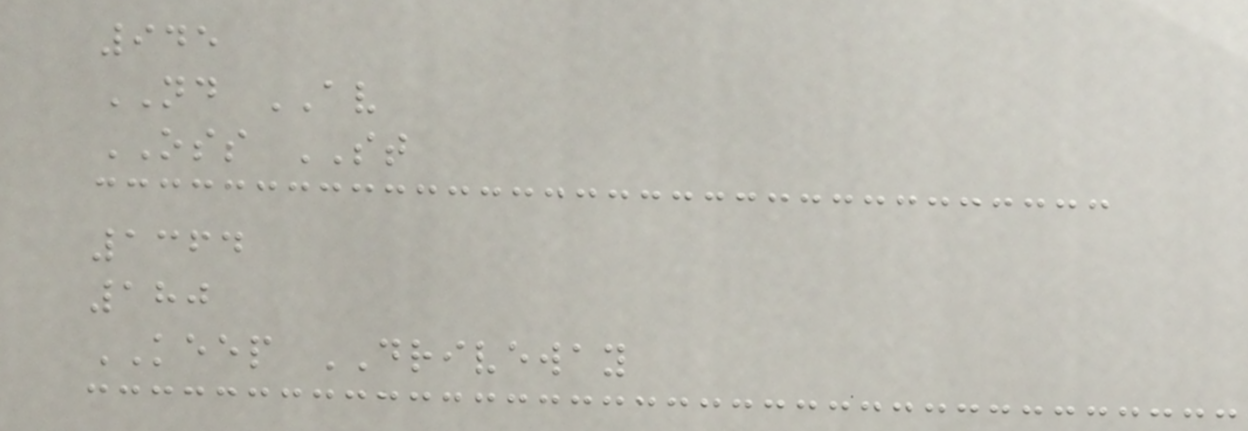945
ND AV
OSS ST
1364
180
KEEP DRIVEWAY
